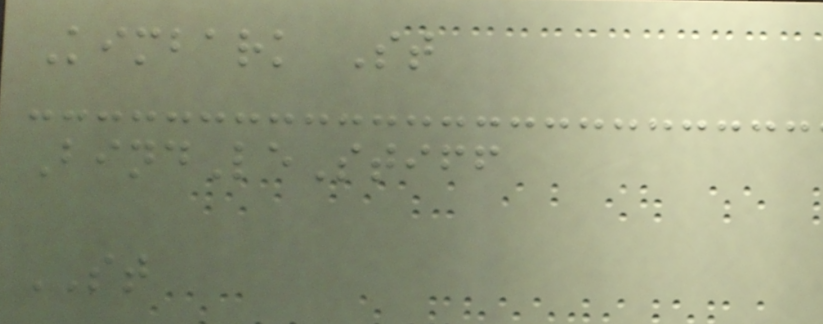Kimbark St
BindLeStiff
ST
